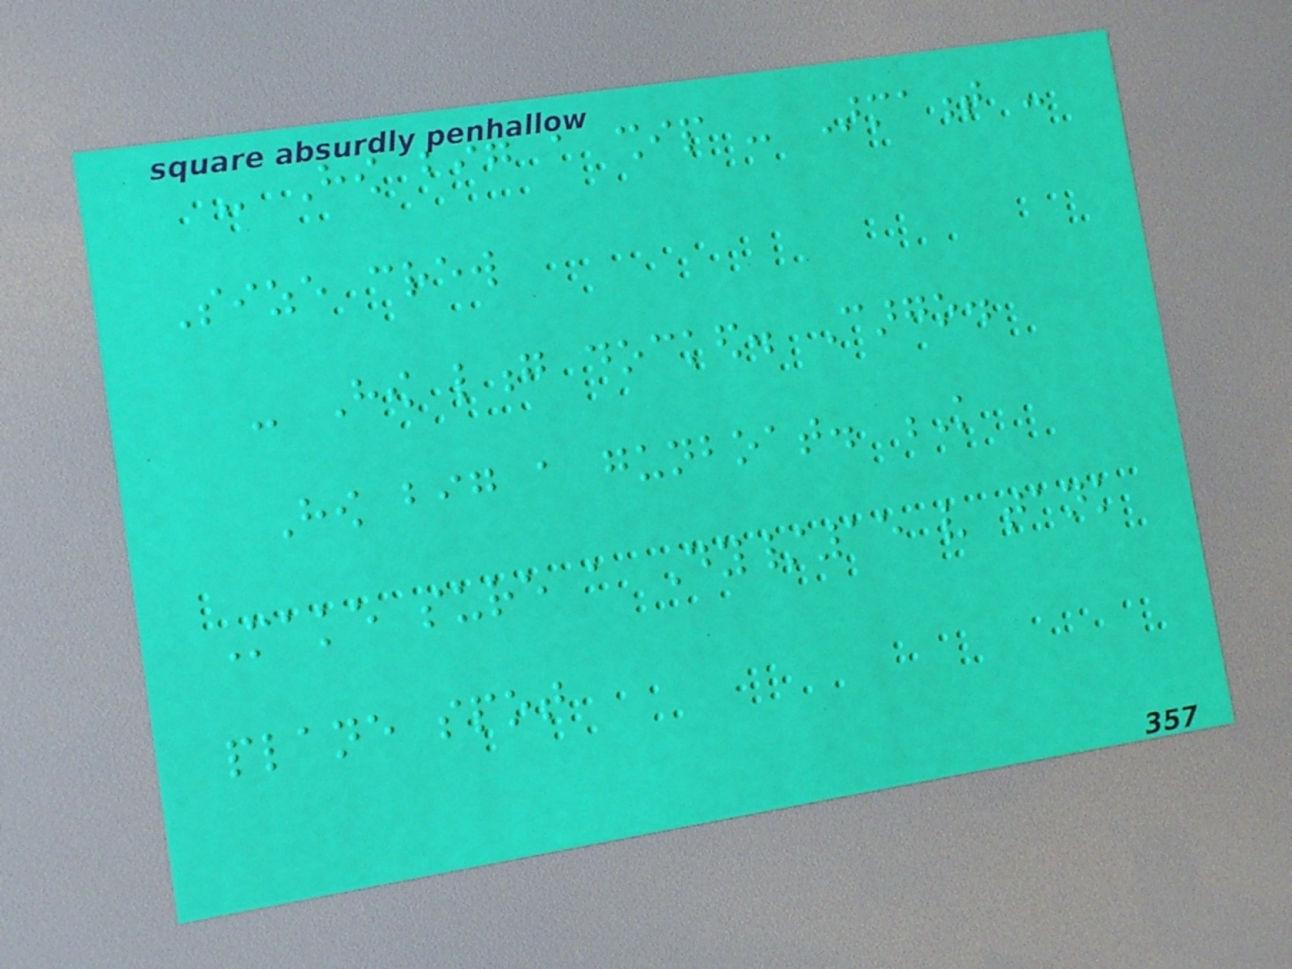- How big a ship - Armament -
Size crew
- How long docked. Cargo.
How big a gunboat. K
Make sure a Dy/15 very tank
plane spot
